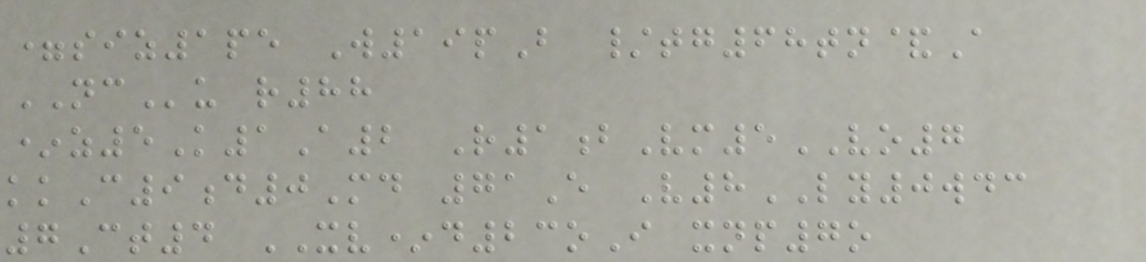=siz1pe W19pB /tg68tn&A
NCu r88
*z5K1A2 R1bVm5VO7
kkC9d0Md 71E V8LY0wdc
7Ct4 XV*d23oI xnp7o
